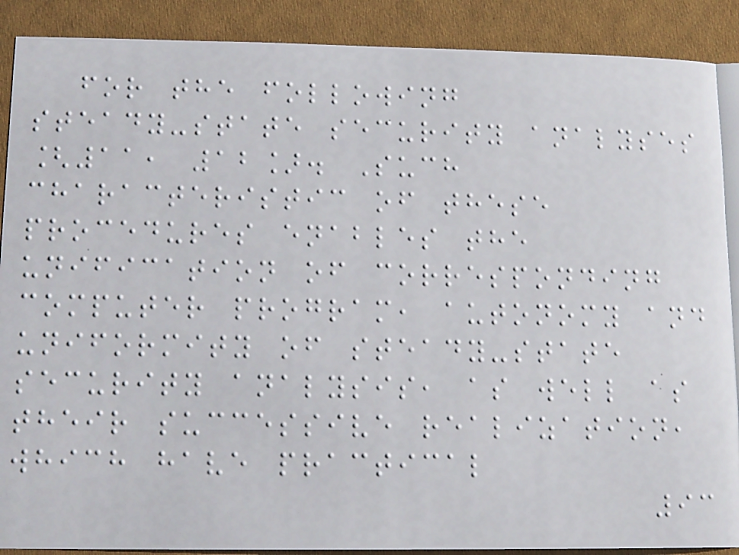for the following
steady-state security analyses
[11, 12]. Such
characteristic of these
procedures enables the
unification of corresponding
computer program, autonomy and
uniformity of steady-state
security analysis, as well as
their successive realization,
which have practical
93
